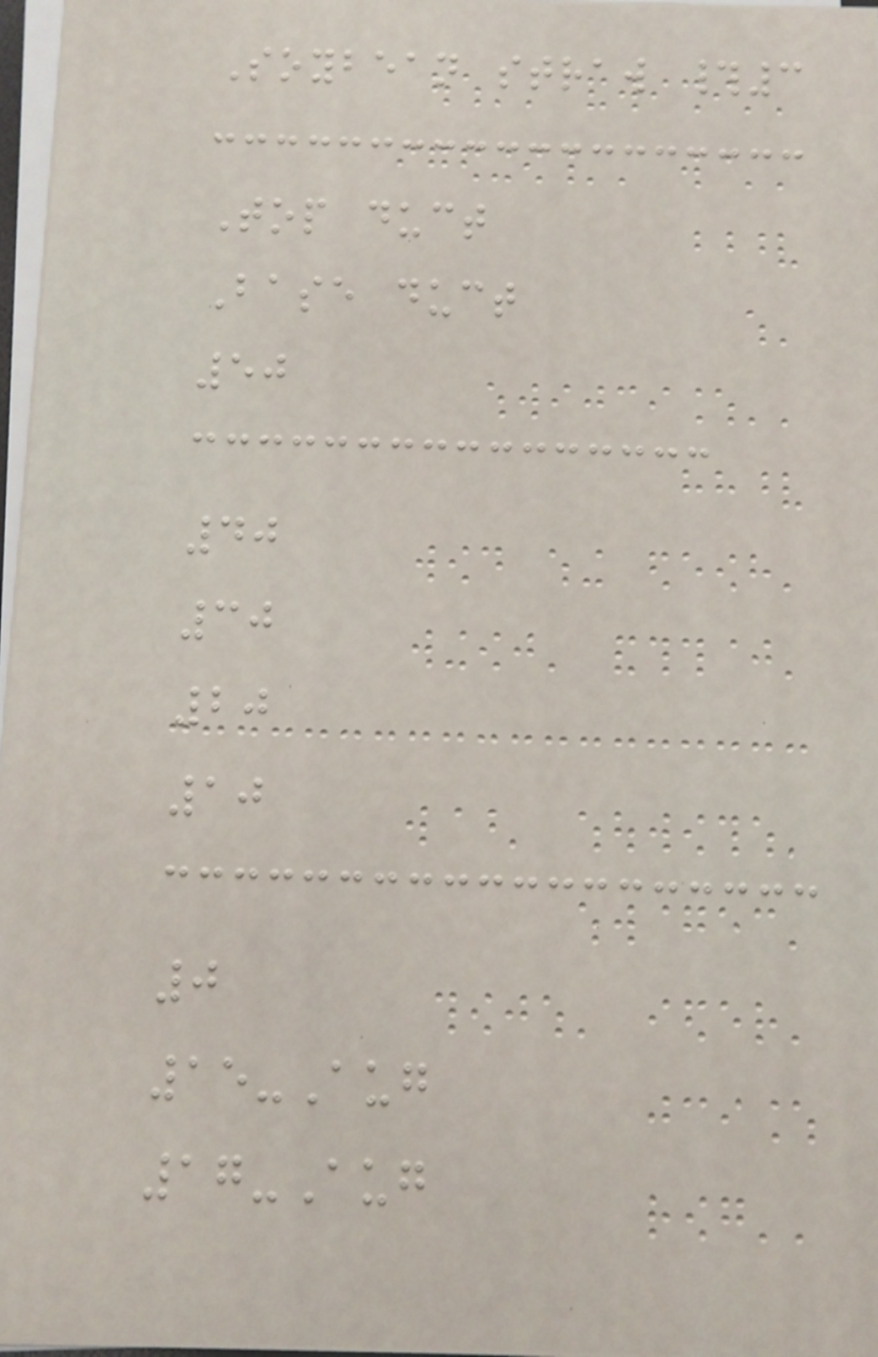Soybean straw #3
Top duct
Base duct
50
40
30
20
10
0
15-Aug
17-Aug
